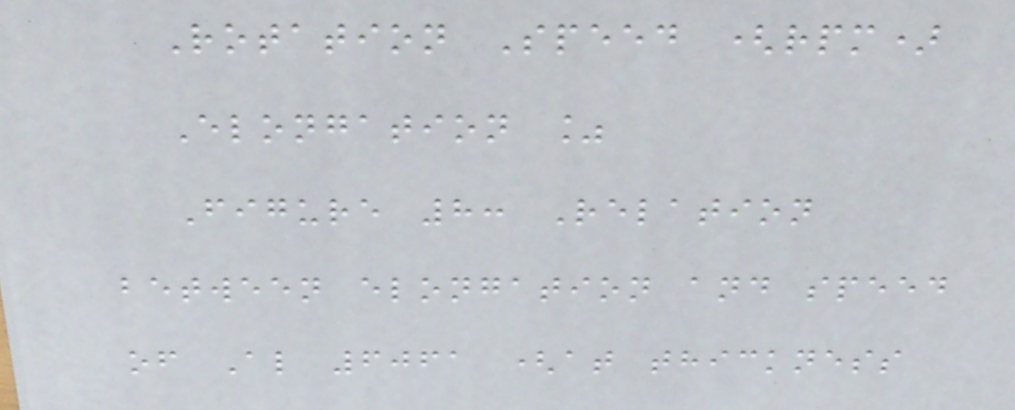Rotation Speed (rpm)
Elongation %
Figure 8: Relation
between elongation and speed
of Al 6061 (at thickness
